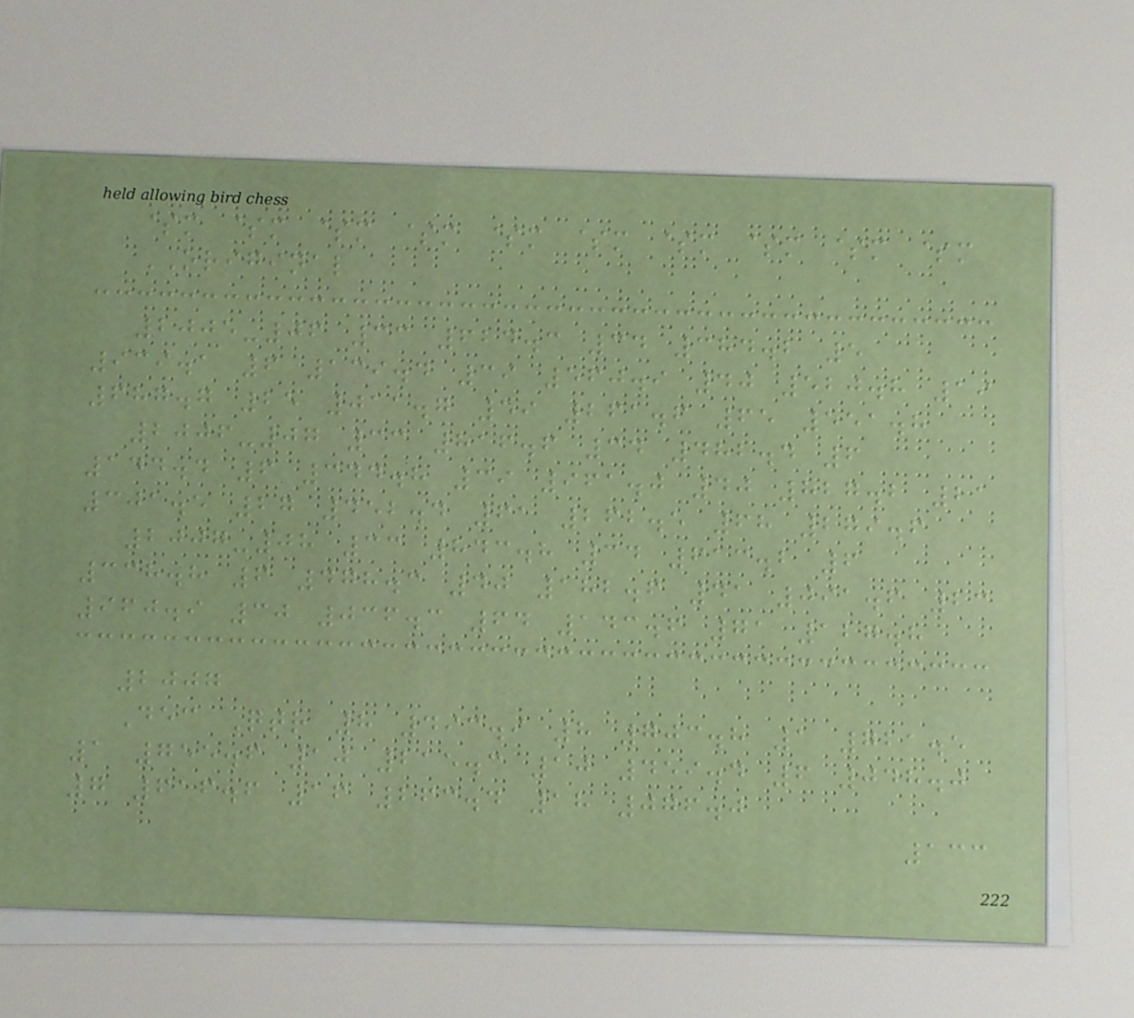$m $m $m $m $m $m $m $m $m $m
ORIGINAL
2005-06 33 624.3 34 384.2 5
939.1 6 139.4 39 560.9 40 520.8 19
687.7 25 011.7 59 261.6 65 551.8
2006-07 33 816.6 34 482.4 6
144.4 6 344.8 39 961.0 40 827.2 21
301.5 27 452.4 61 262.5 68 279.6
2007-08 33 843.8 34 613.2 6
338.8 6 478.3 40 182.6 41 091.6 23
960.9 30 036.3 64 143.6 71 127.8
2007
Dec Qtr 8 493.9 8 703.8 1 721.5
1 755.6 10 215.3 10 459.4 6 048.0
7 616.6 16 263.4 18 076.0
133
